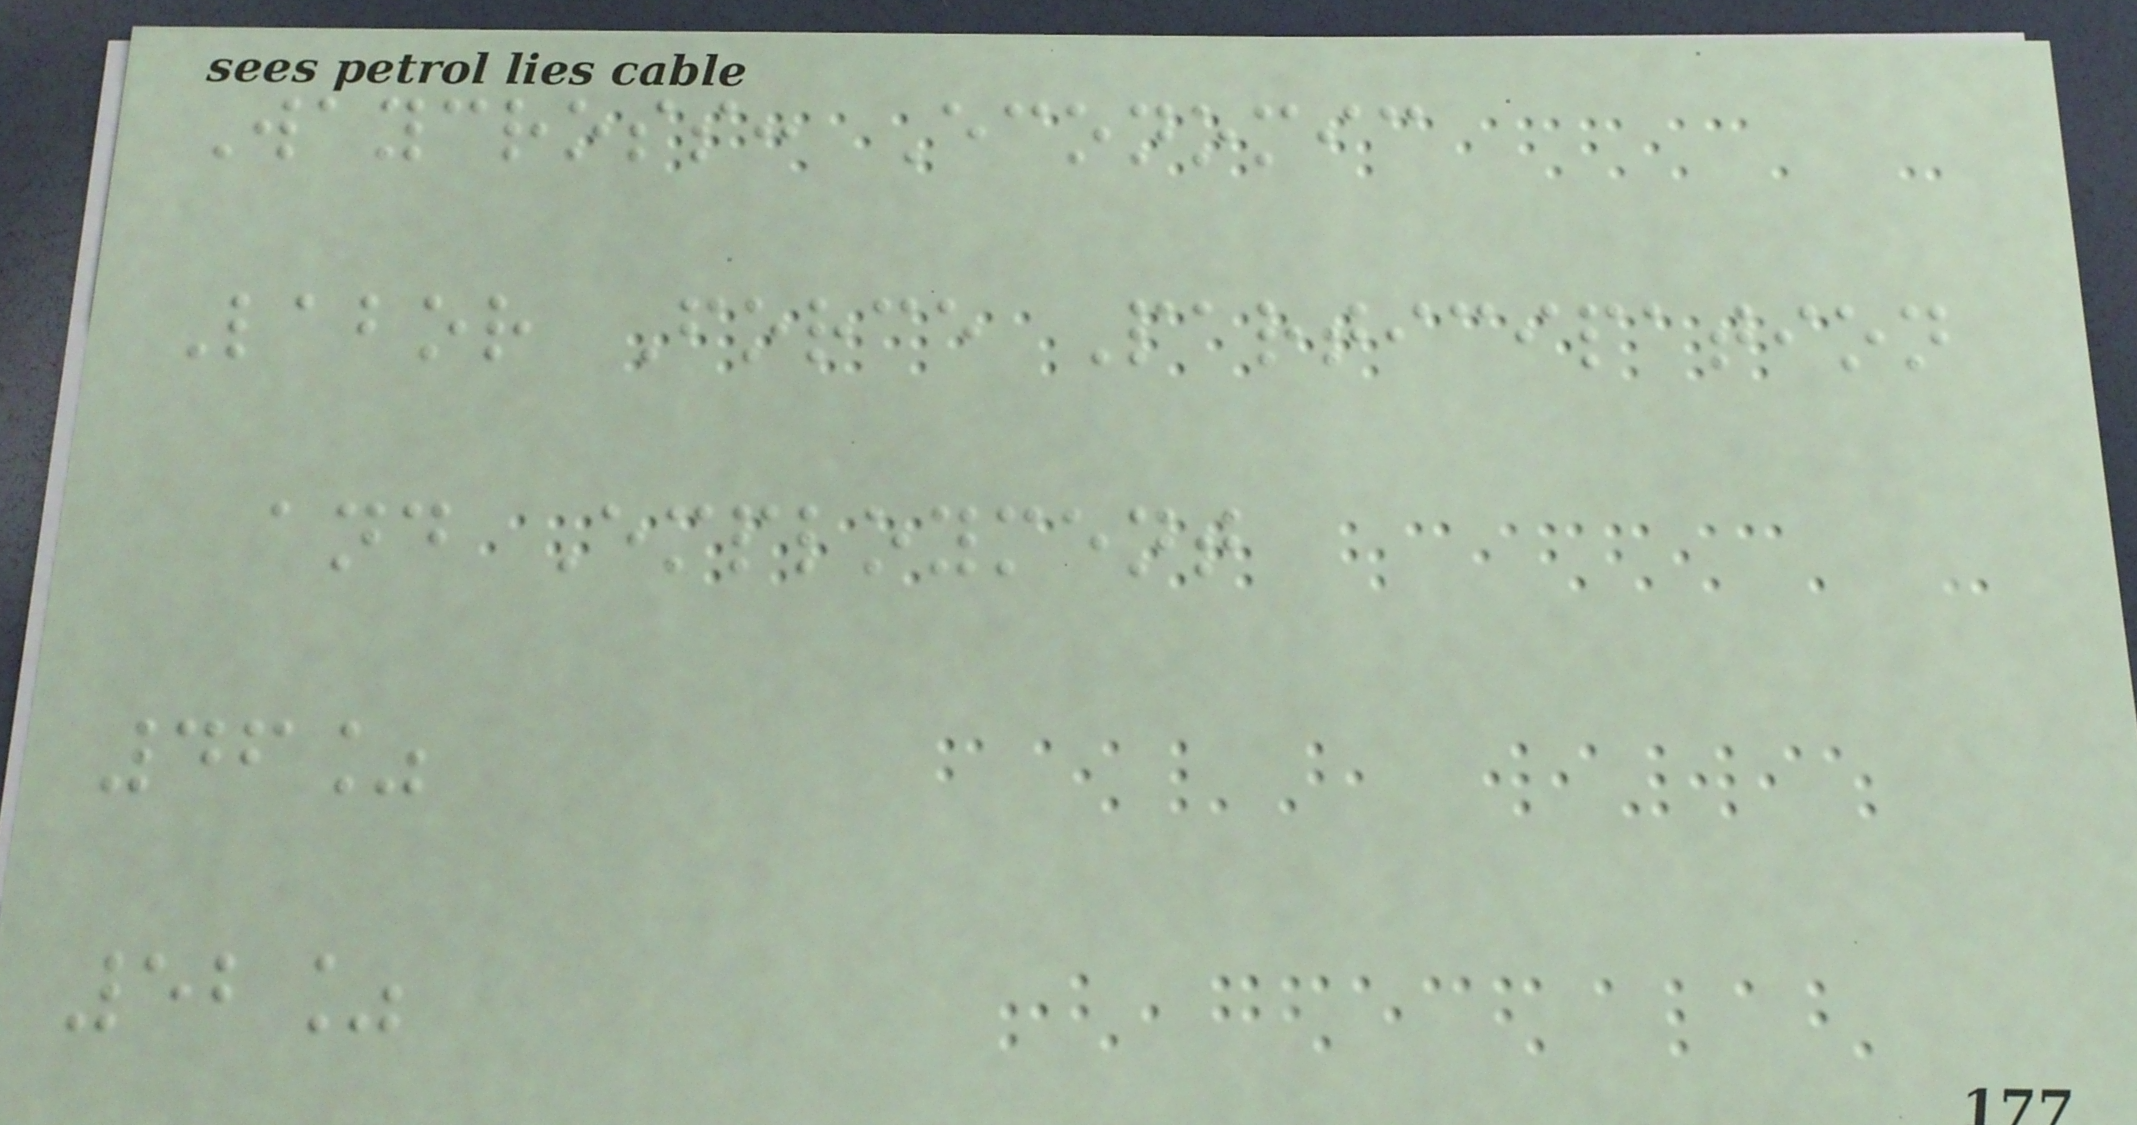Waycross: Economic
Labor Force Participation
and Employment
46%
52%
